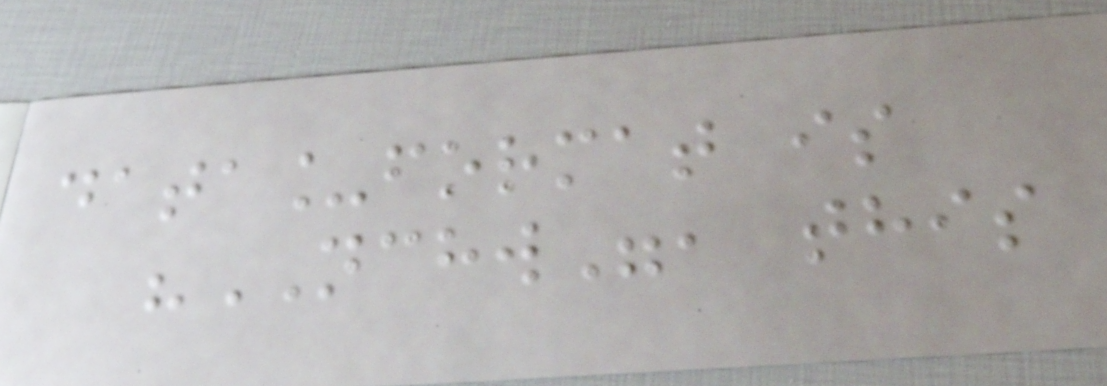data_format is
"NCHW", this
